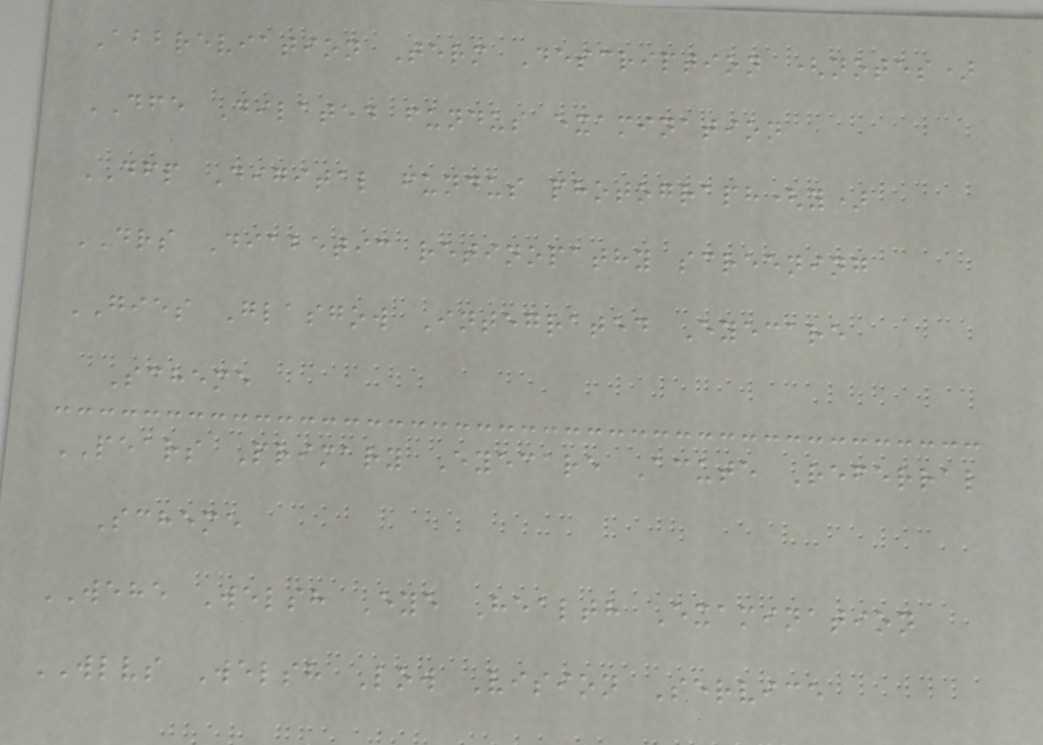Abbreviation Term Description (notes)
DFE Dilated fundus examination
DFP Digital fundus photograph(y)
DRS Diabetic retinopathy screening
GIES Glasgow Integrated Eyecare
Scheme
PEARS Primary Eyecare Acute Referral
Scheme
WEHE Welsh Eye Health Examination
WLVS Welsh Low Vision Service
